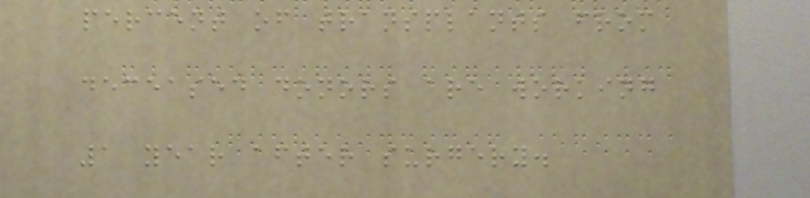percent of transplants from
deceased donors are working
1 year after surgery.
